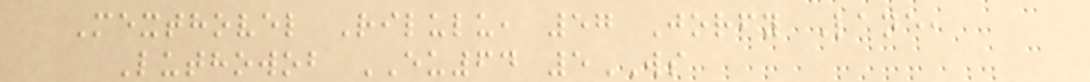Mexthovel Rilulu, 57 Jorfy Lane,
Luthowob EU64 5WS
